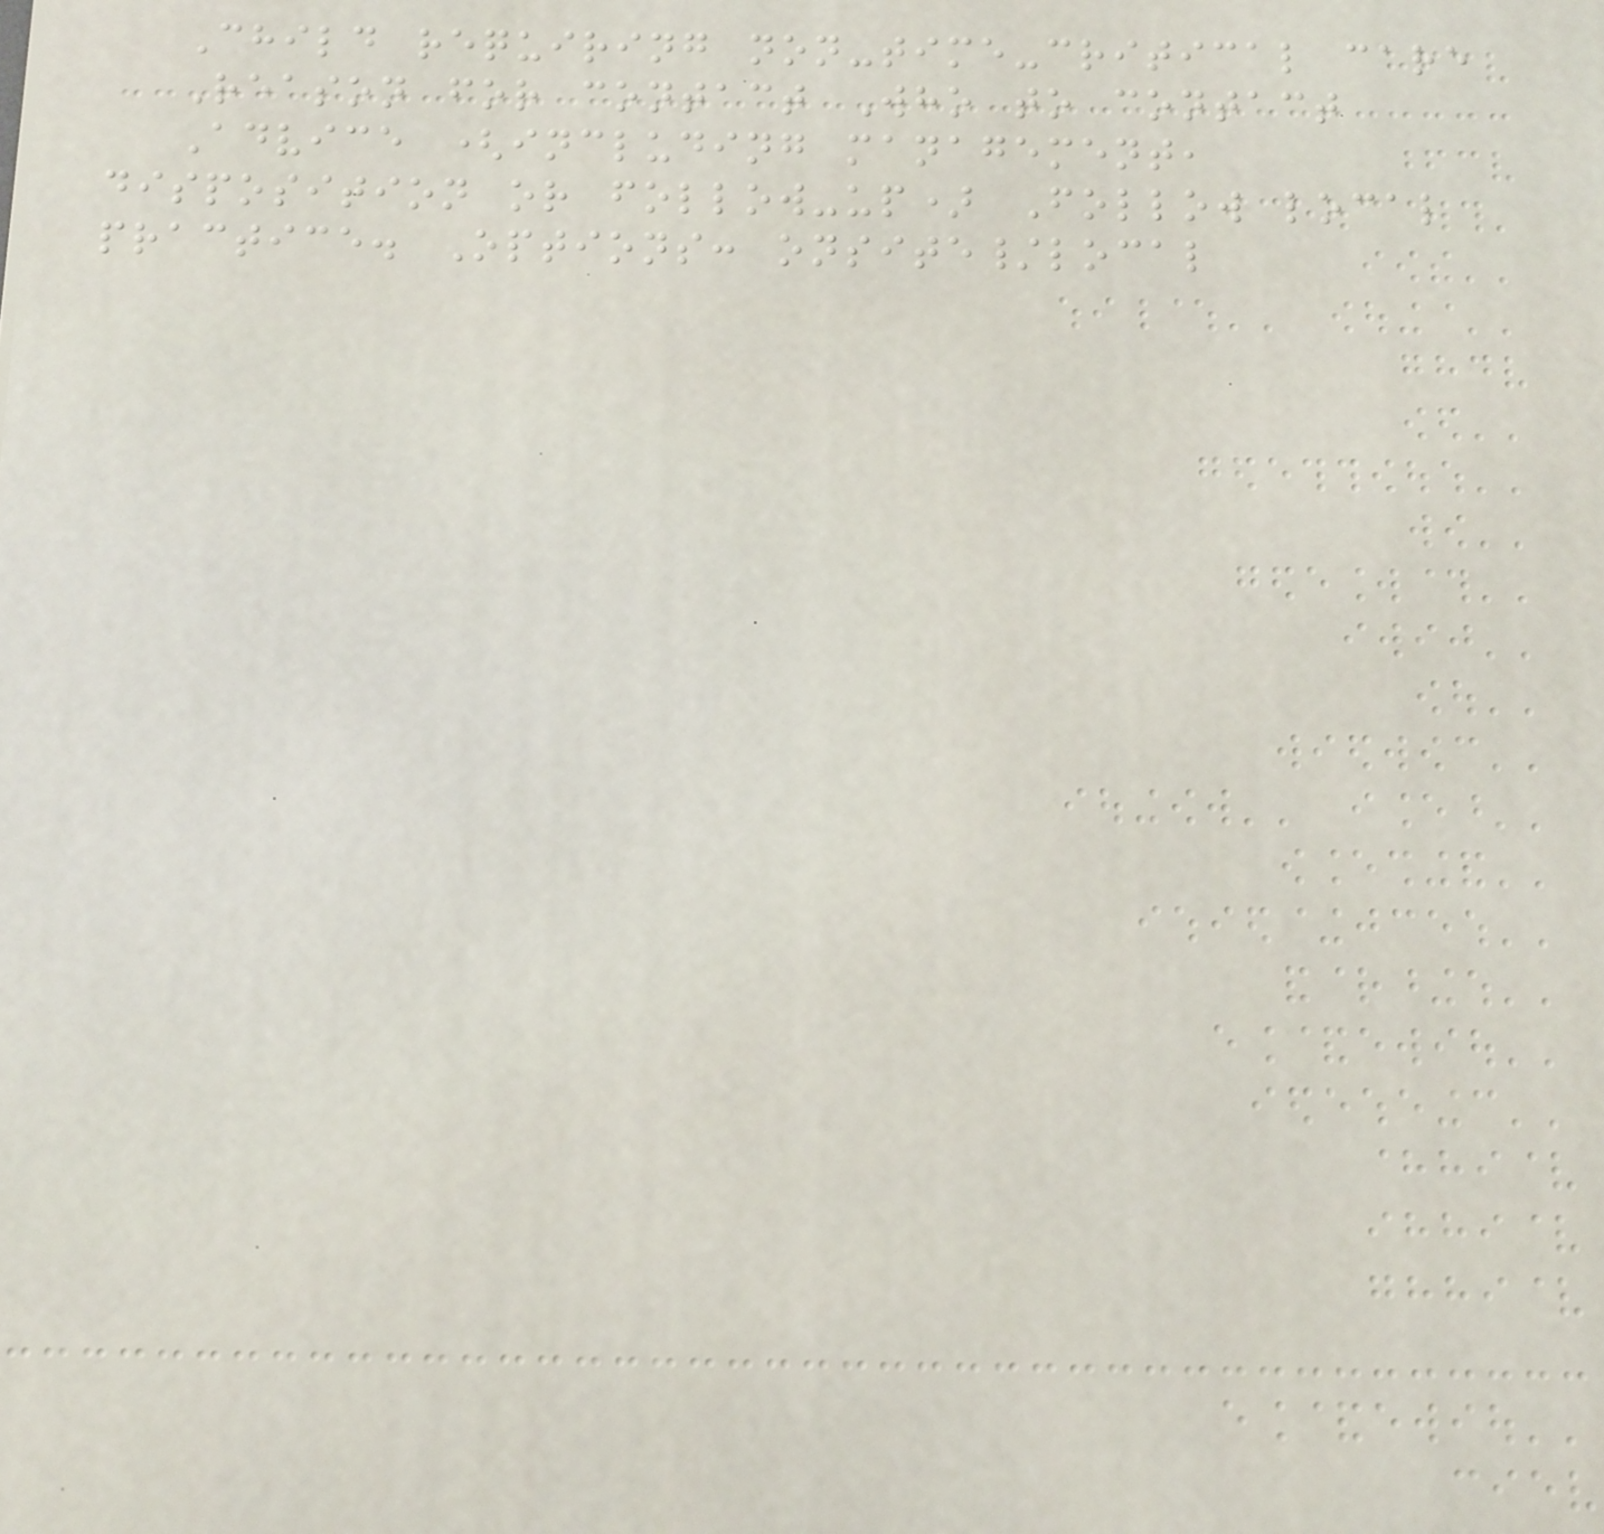Child requiring non-time-critical care
Reason for contact Who to contact
Advice (including management,
disposition or follow-up) Follow local
practice. Options: onsite/local
